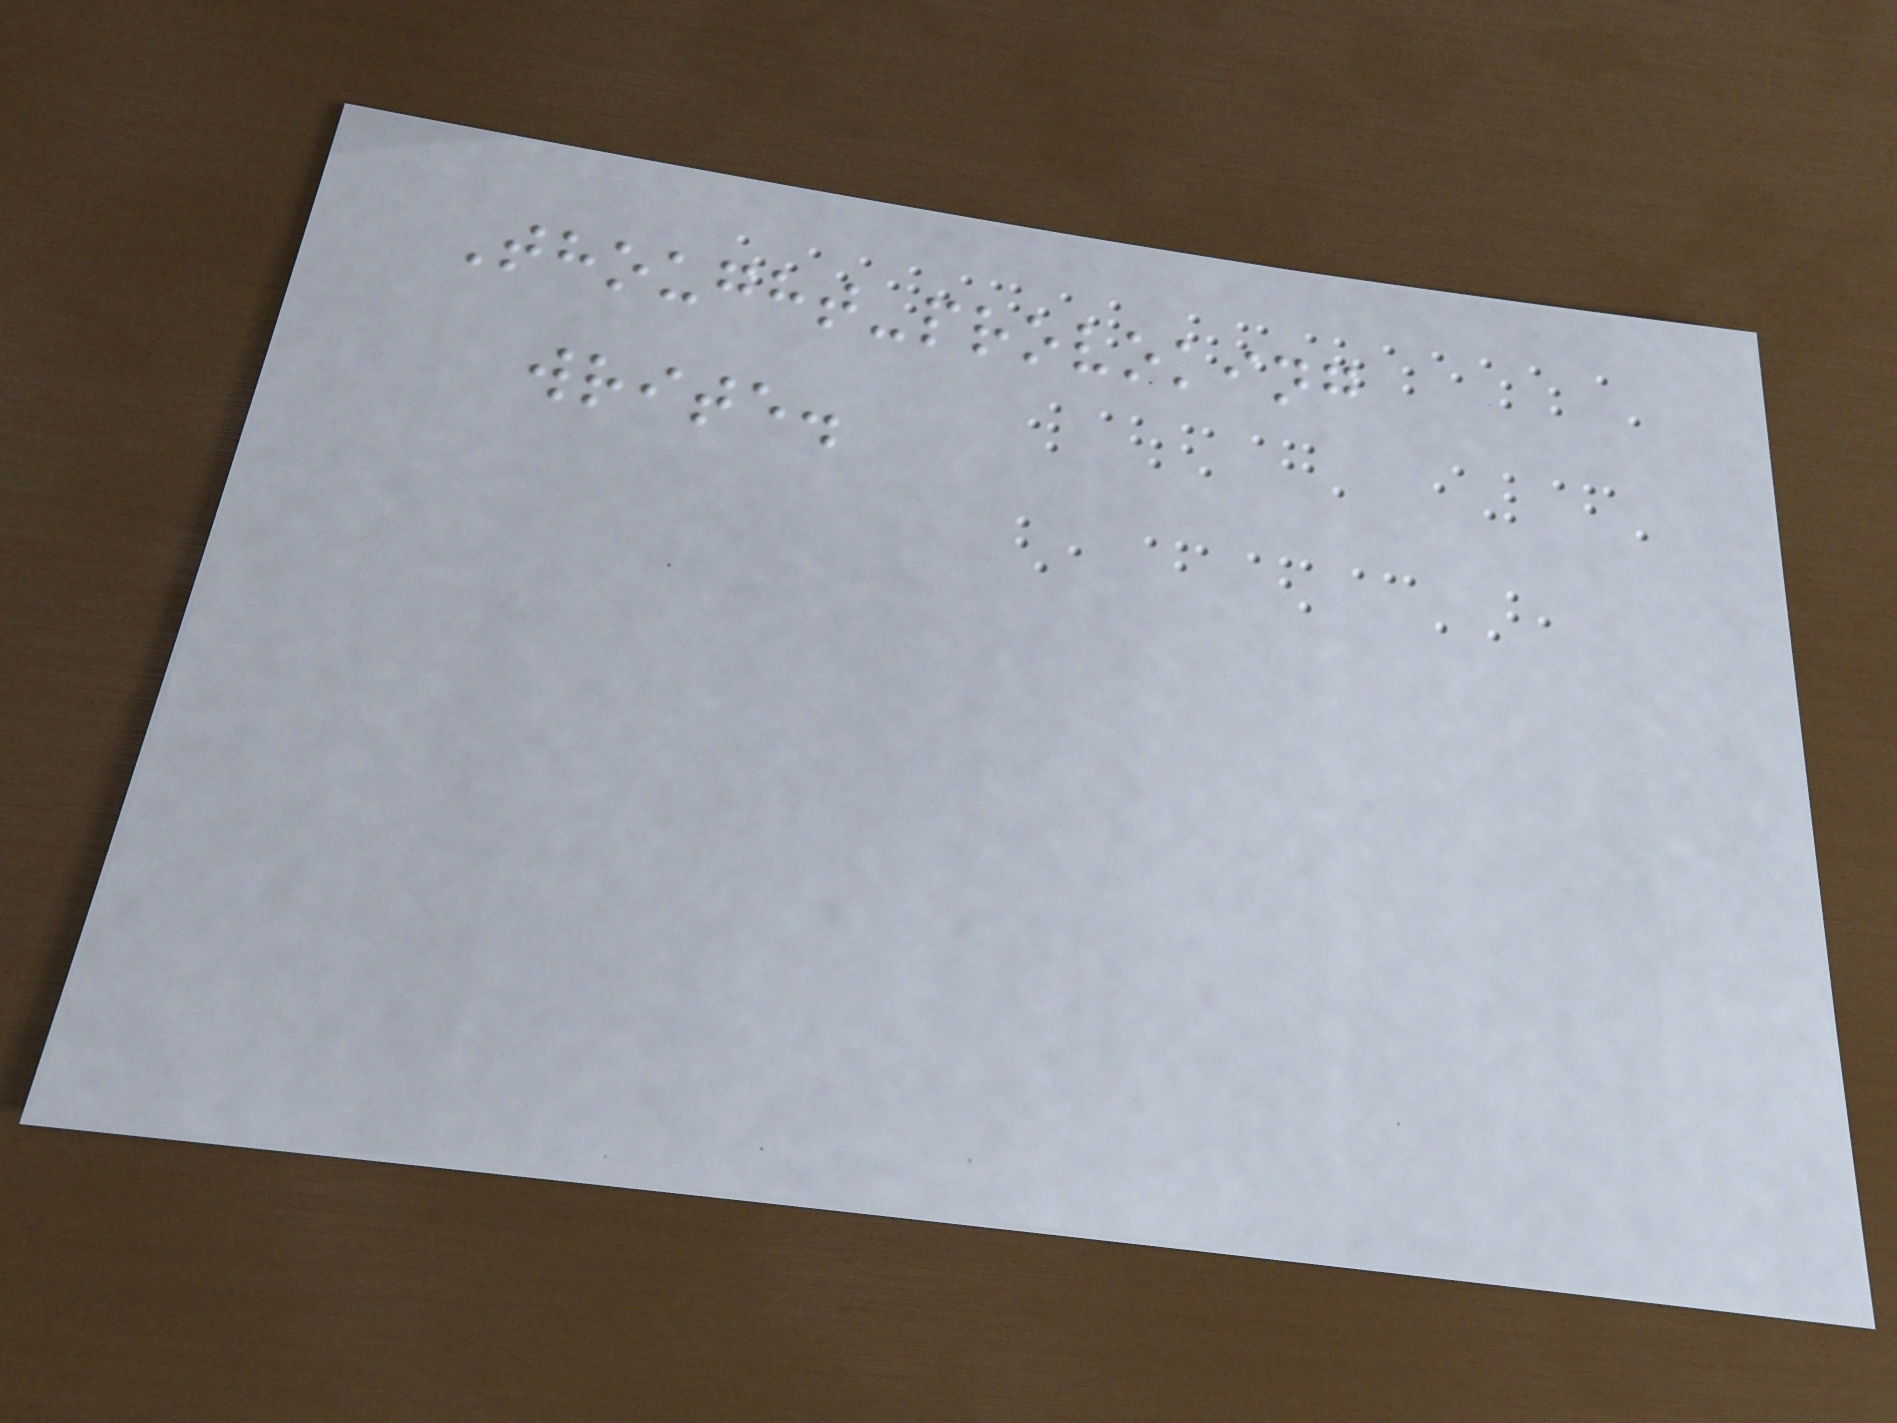Thought-provoking
write.
